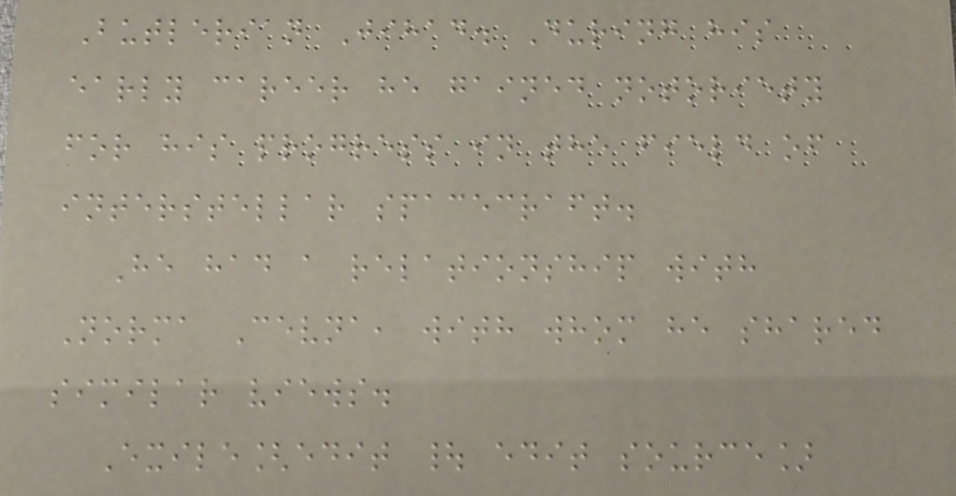Butlerian Jihad. During his
early career he gained notoriety
for his progress in the field of
interstellar spacecraft.
He had a relationship with
Norma Cevna, with whom he shared
similar views.
Exile[edit | edit source]
